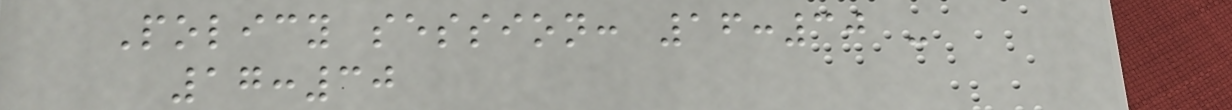Policy session: 16:30 -
17:30
